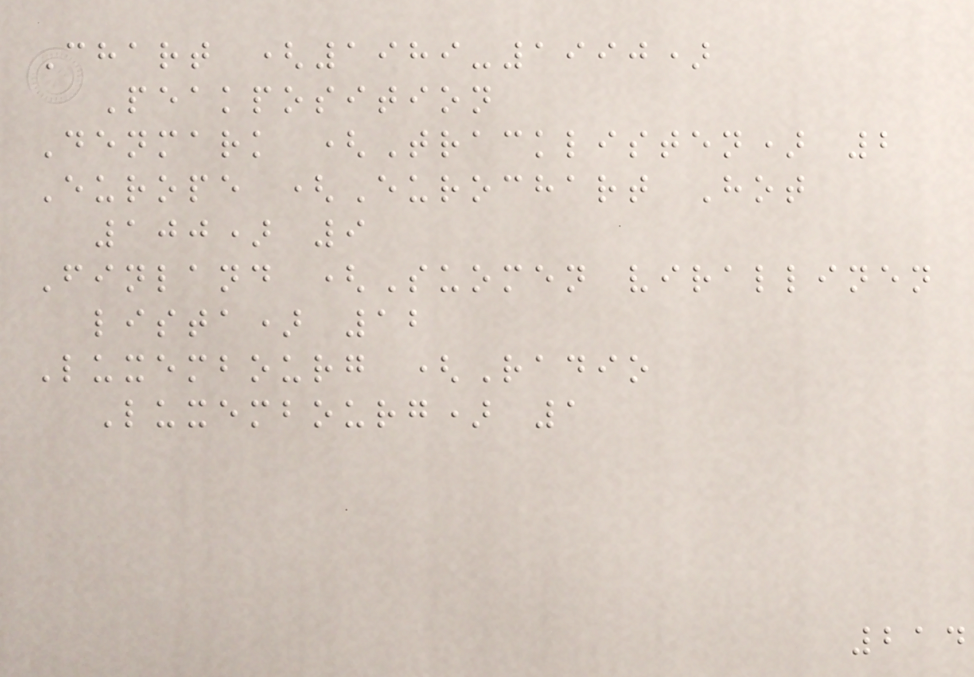Chart (1989-1990)
Peakposition
Denmark (Tracklisten) 2
Europe (Eurochart Hot
100) 9
Finland (Suomen virallinen
lista) 12
Luxembourg (Radio
Luxembourg) 1
214
